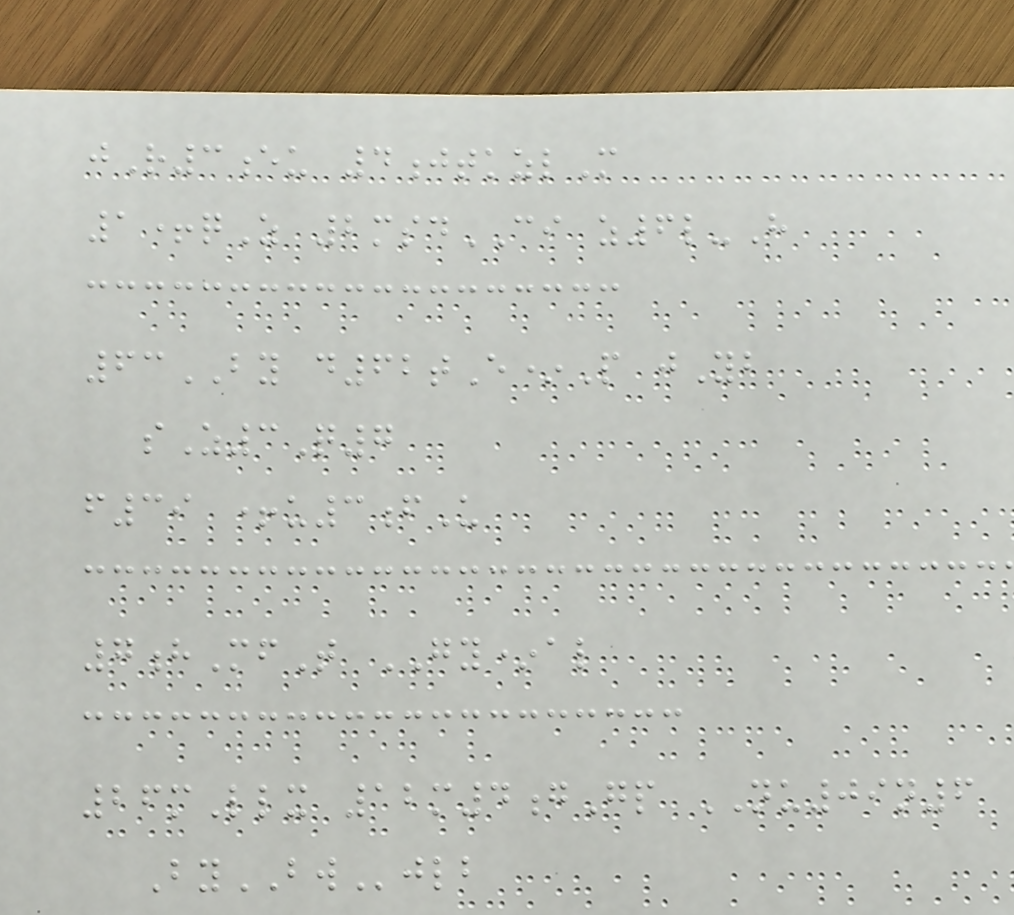jR3eu 4jtkzlM
1+qZ 2msdCI z6l-H
63BY d62tE*P jYb
sZ3Q7
f39 +u3fU
7hMfT GY*al
26mLlx 12m4gGp NU09n6
ByBWjlb
